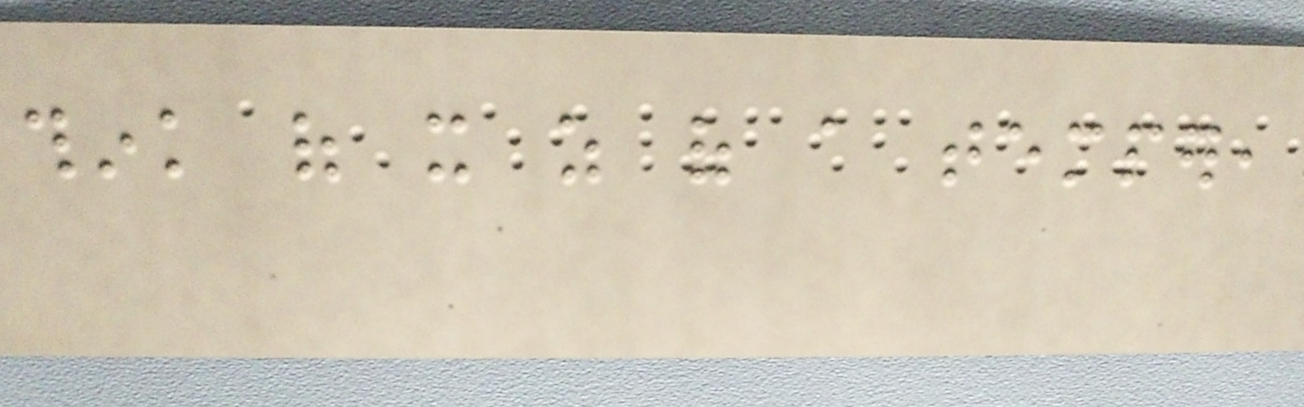think of it as of a temper,
